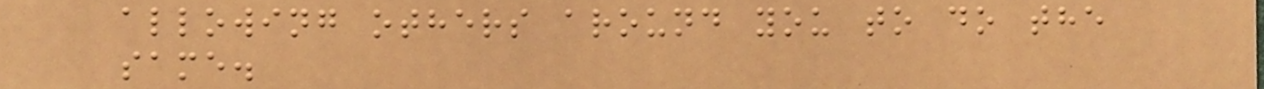allowing others around you to do the
same.
